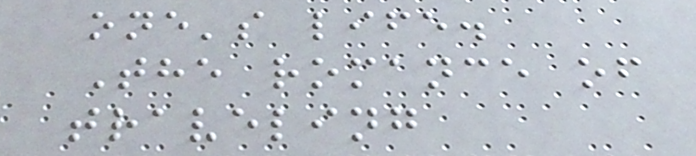one's life.
The romance of
traveling
